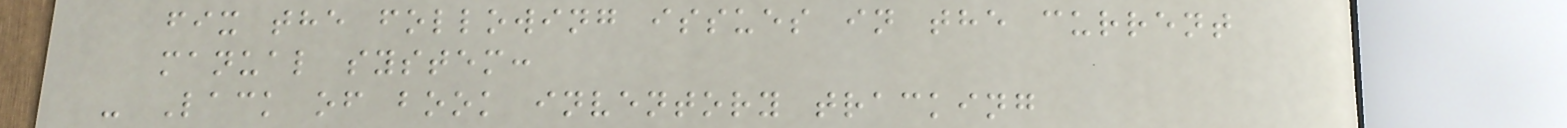fix the following issues in the current
manual system:
- Lack of book inventory tracking
